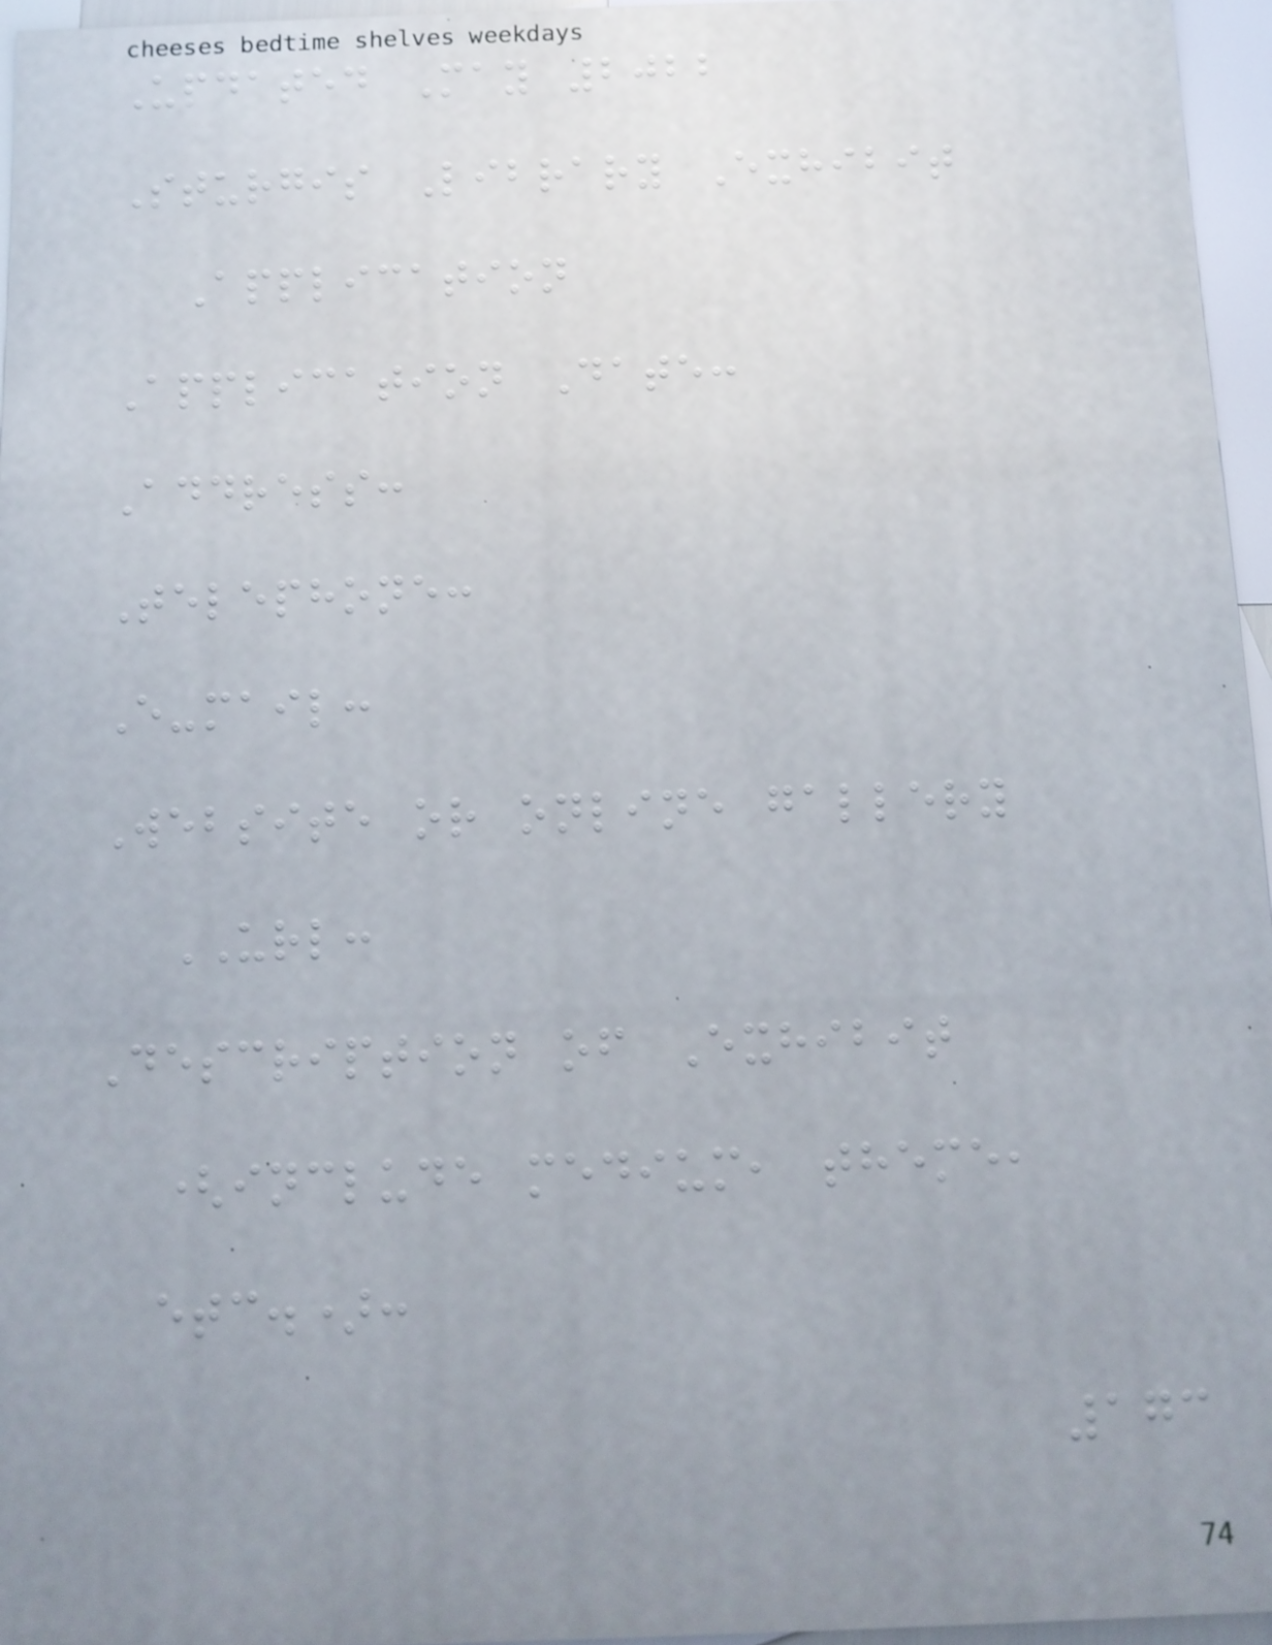Updated May 2022
Sturgis Library Exhibit
Application
Application Date:
Address:
Telephone:
E-mail:
Website or online gallery
URL:
Description of Exhibit
(include medium, theme,
etc.):
173
